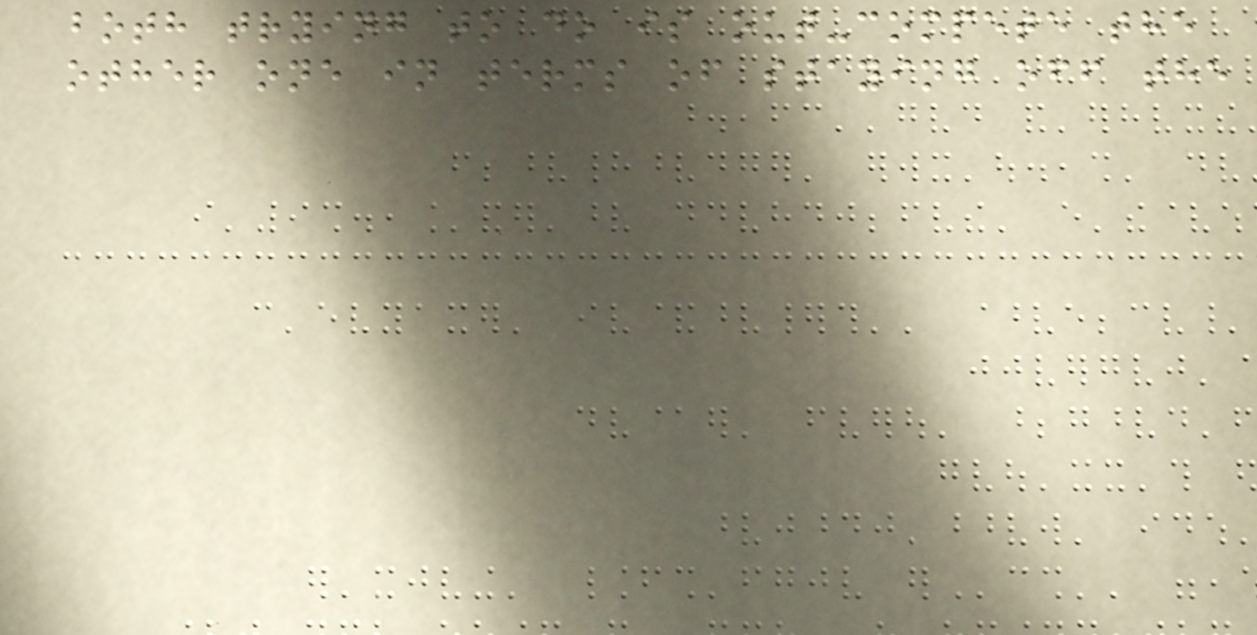both trying to do is out-compete the
other one in terms of staying off the
